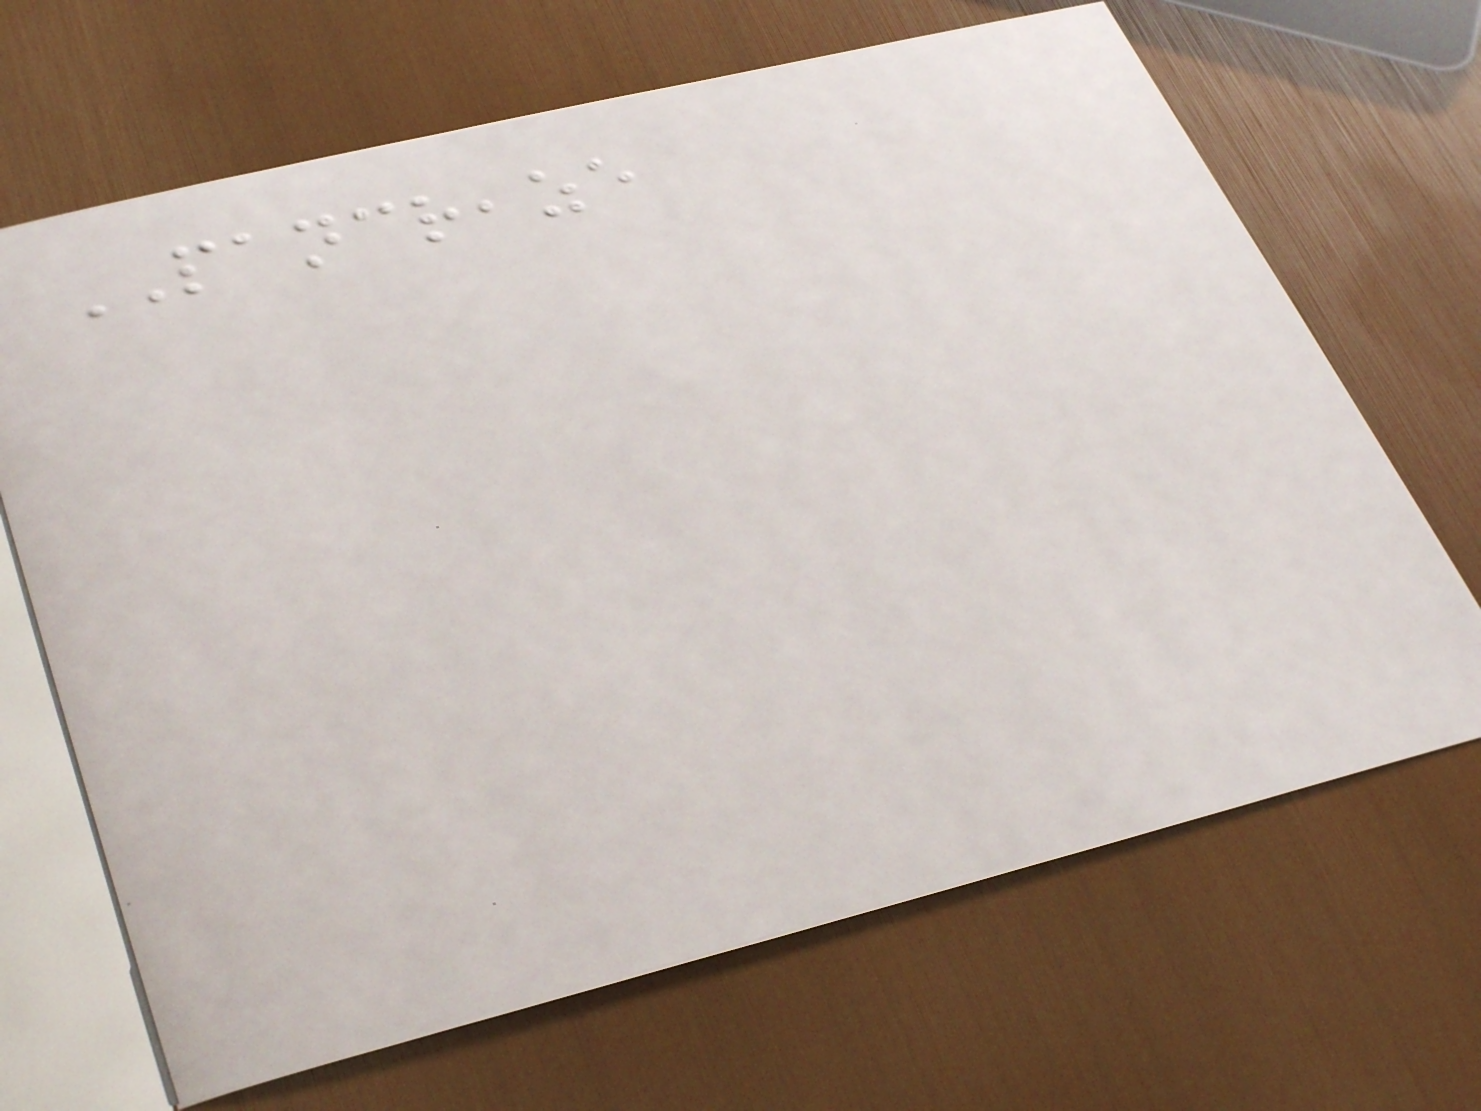PANCREAZE
